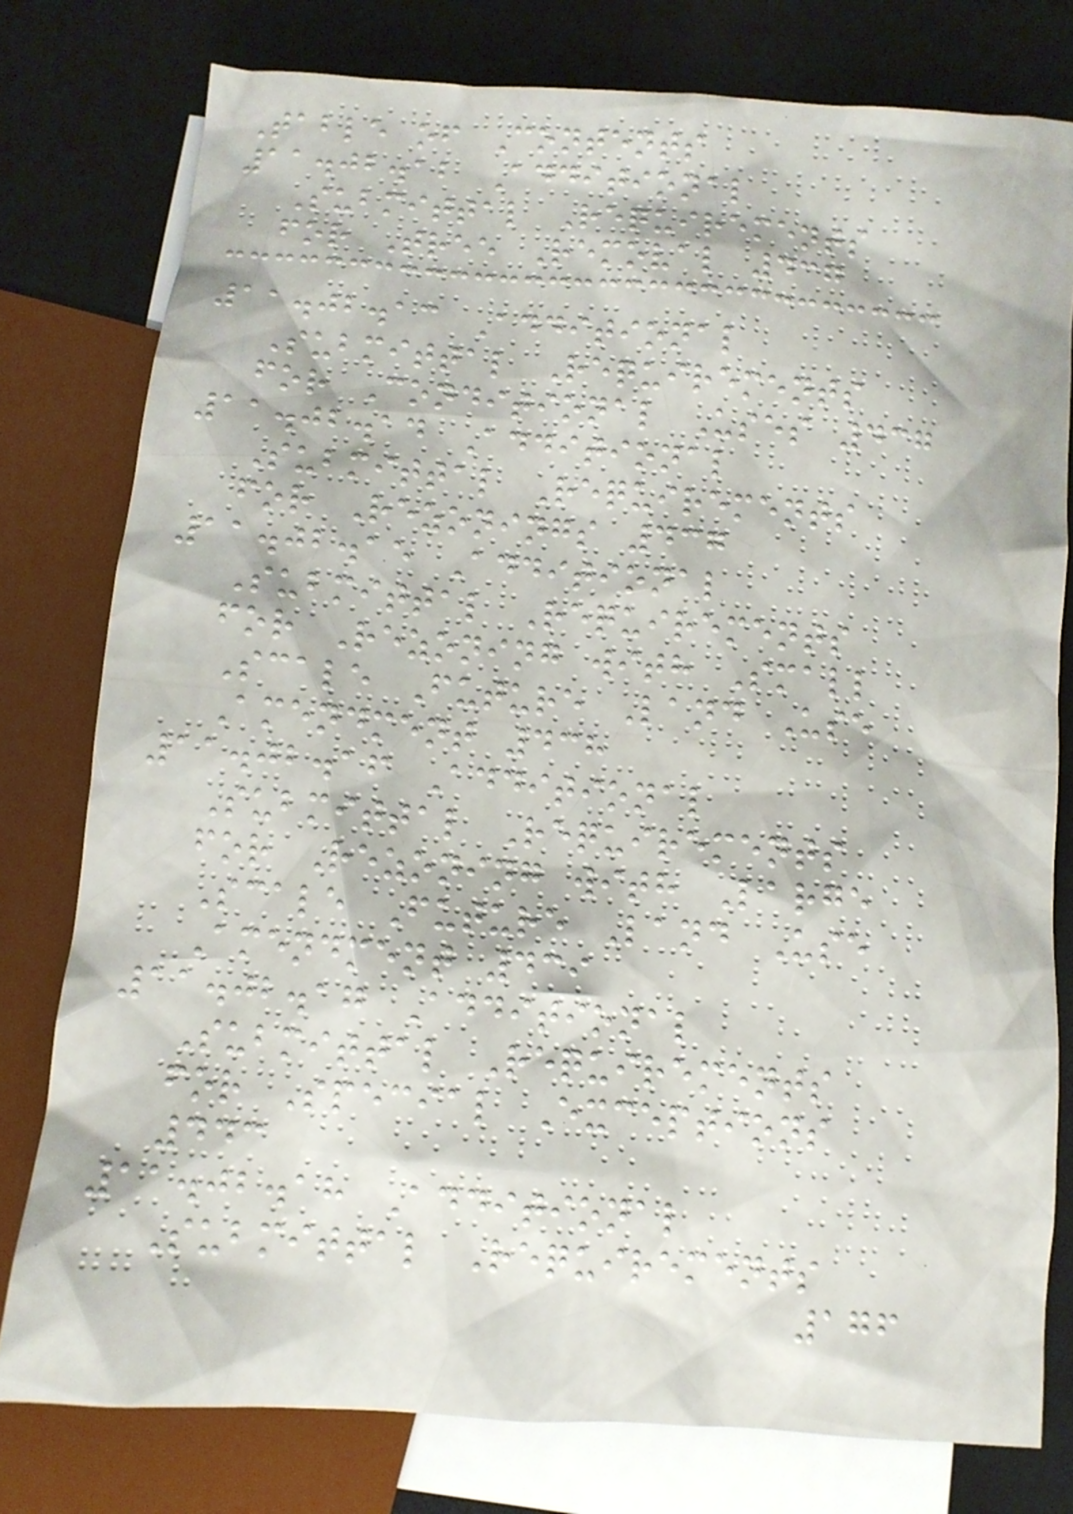Table of Contents
11.02.12 Additional
Submittal Requirements
for Tree Removal 437
11.02.13 Additional
Submittal Requirements
for Conditional Uses 437
11.02.14 Additional
Submittal Requirements
for Rezonings 437
11.02.15 Additional
Submittal Requirements
for Rezoning with Small
Scale Future Land Use
Amendment 438
11.02.16 Additional
Submittal Requirements
for Rezoning with Large
Scale Future Land Use
Amendment 439
11.02.17 Additional
Submittal Requirements
for Special Exceptions
443
11.02.18 Additional
Submittal Requirements
176
